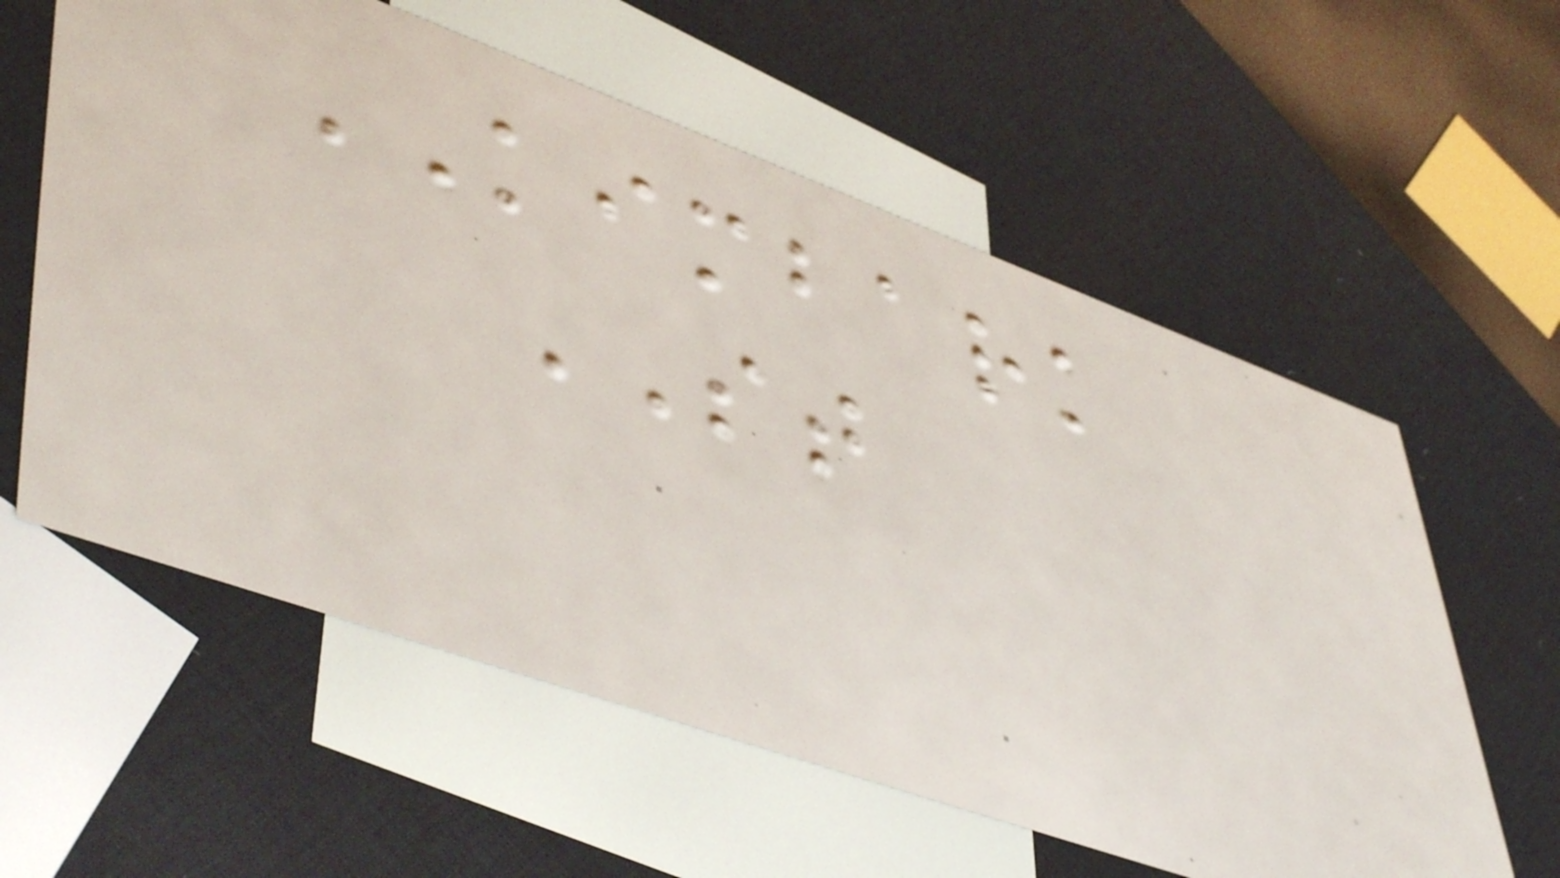KIMBARK
ST
